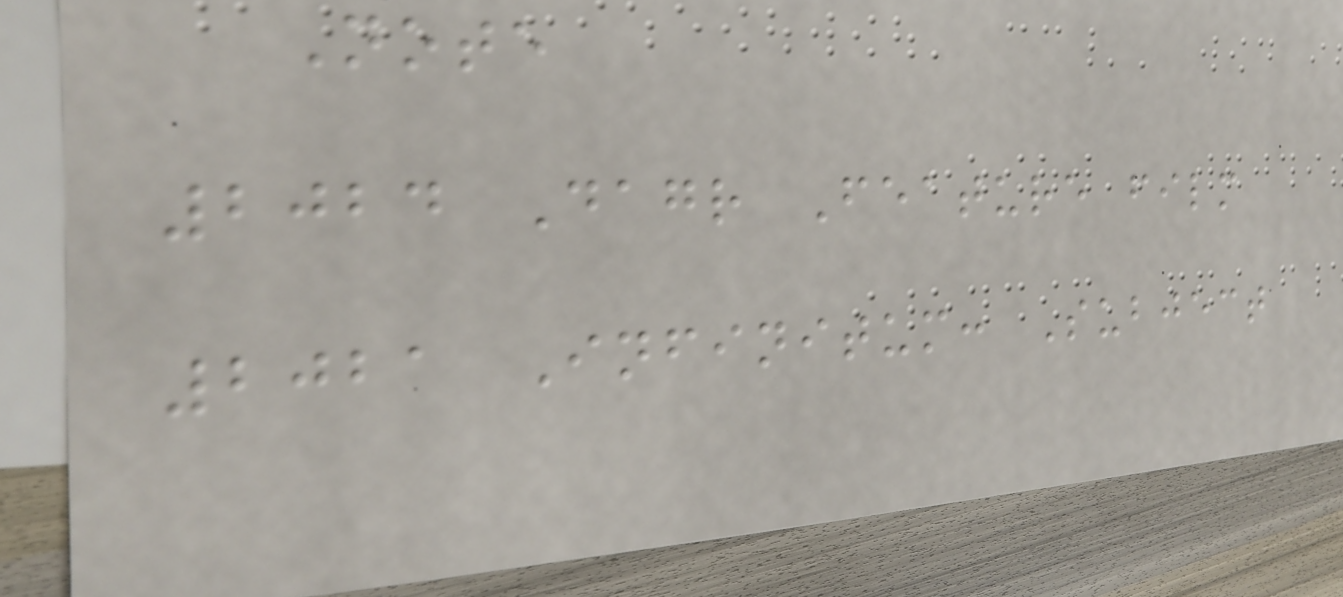Note
2024 Dagr Feature film
2021 Infinitum: Subject
